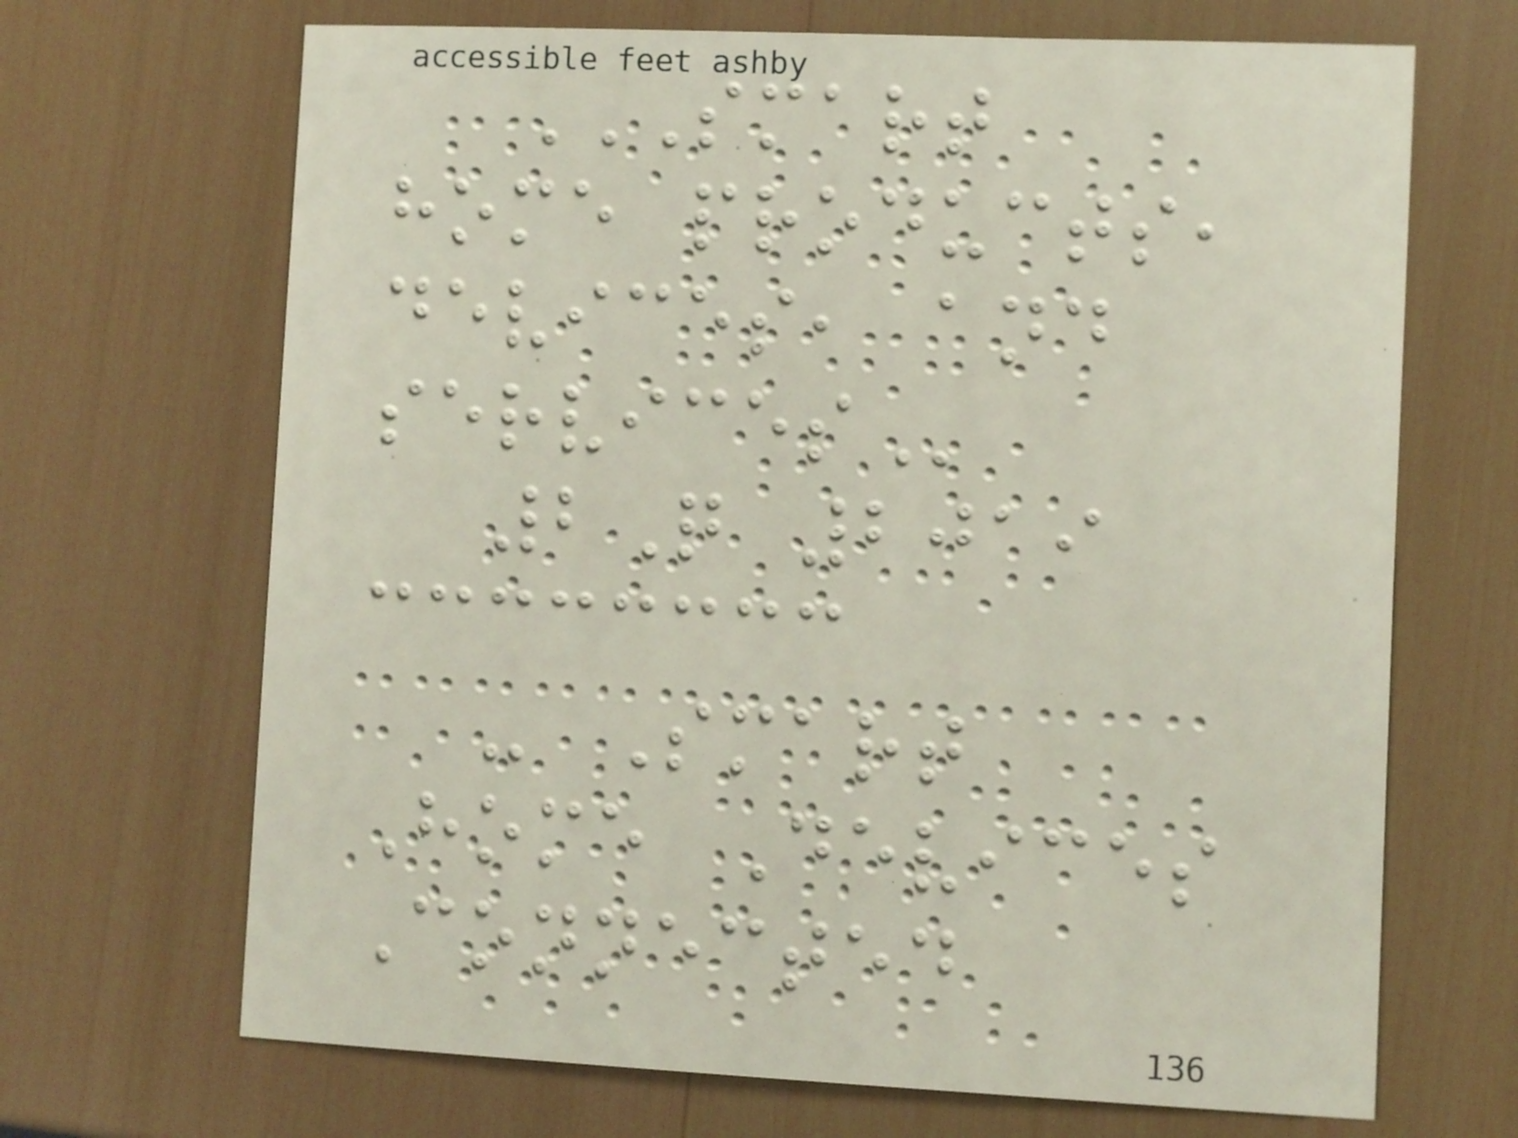SMART
HOME PRODUCTS,
DEVICES, AND
SERVICES
2Q 2019
- Smart
Home Devices
Connected
